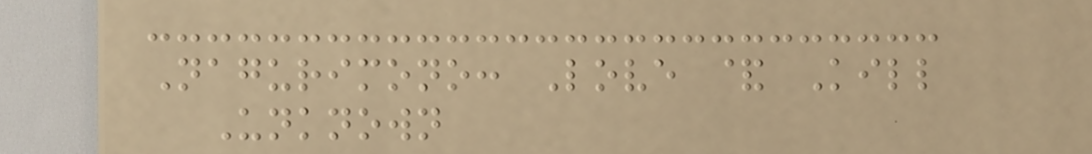Nagurimono: Love & Kill
Unknown
